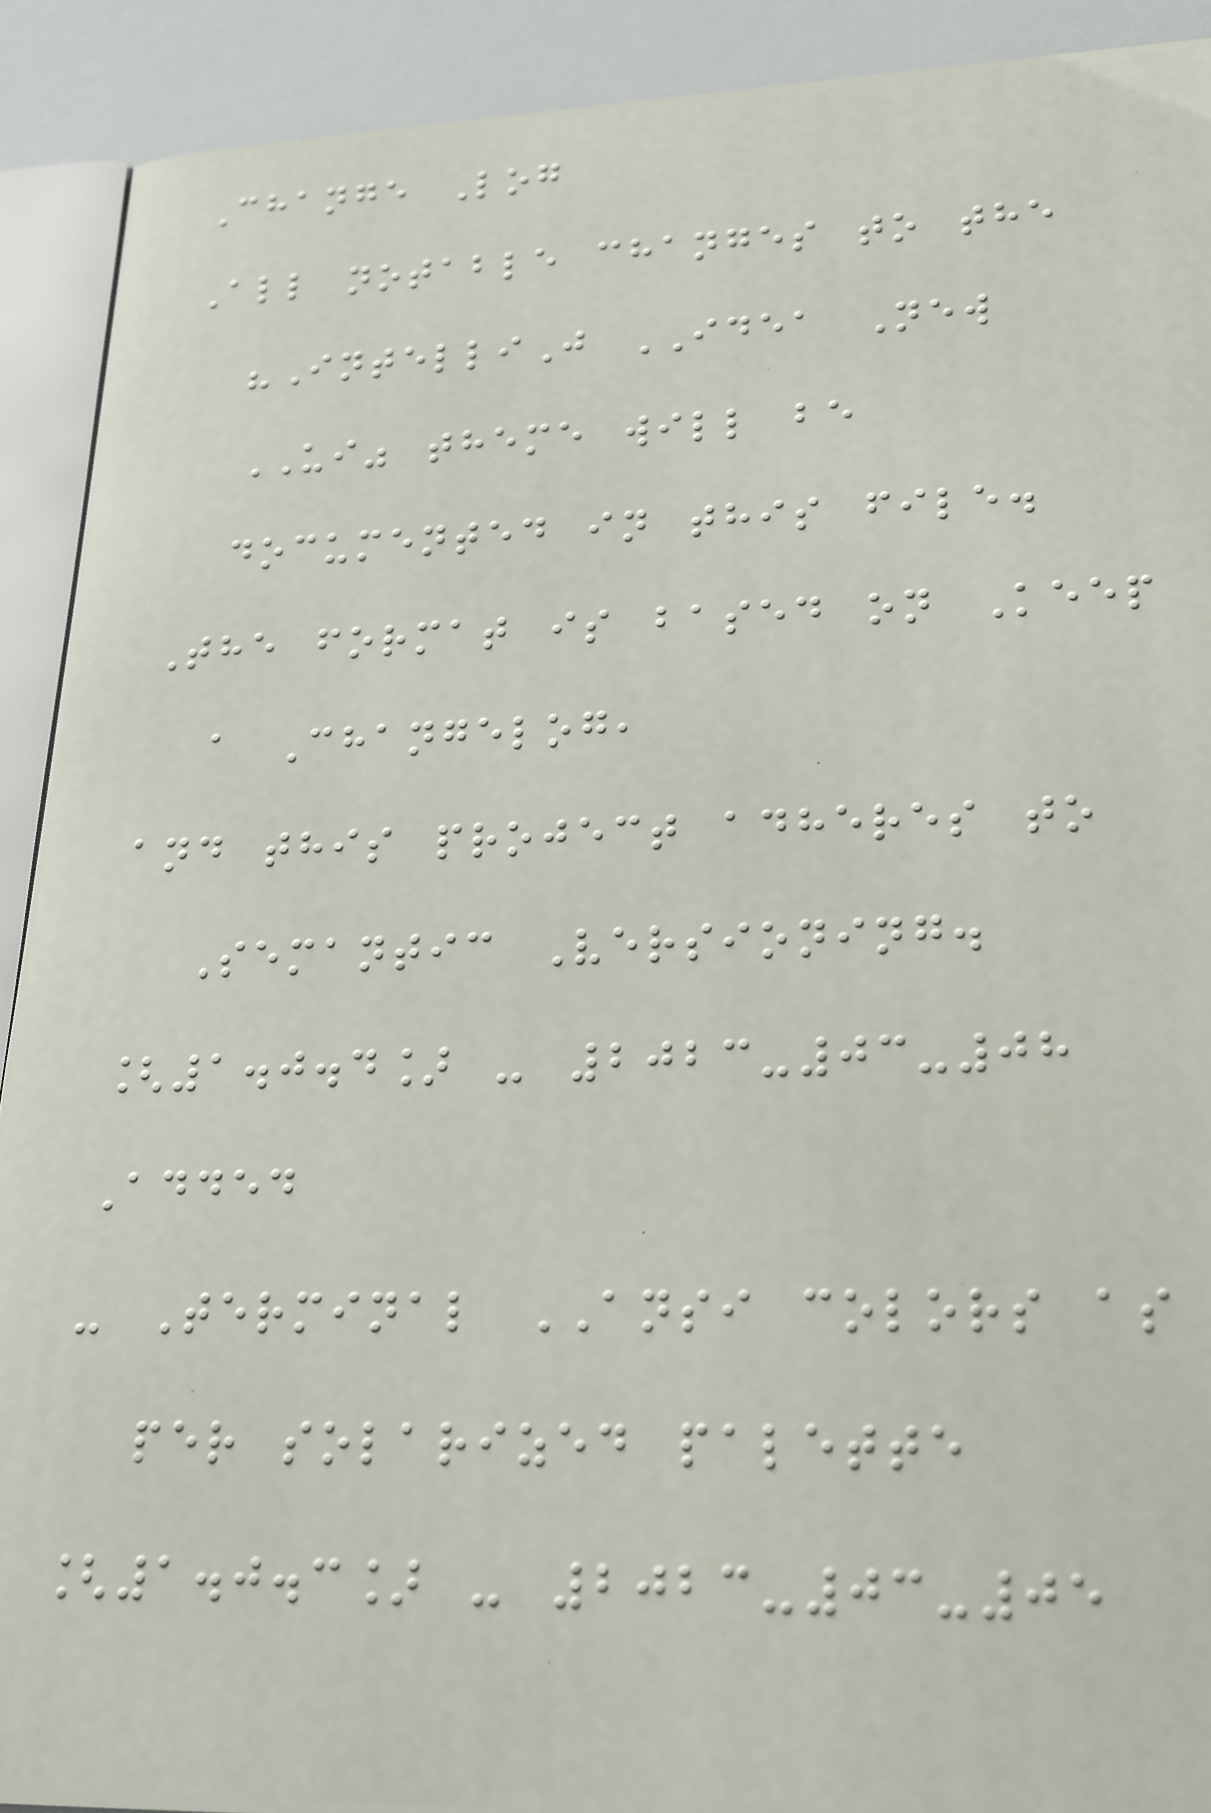Change Log
All notable changes to the
"IntelliJ IDEA New
UI" theme will be
documented in this file.
The format is based on Keep
a Changelog,
and this project adheres to
Semantic Versioning.
[1.0.4] - 2023-03-08
Added
- Terminal ANSI colors as
per solarized palette
[1.0.3] - 2023-03-05
